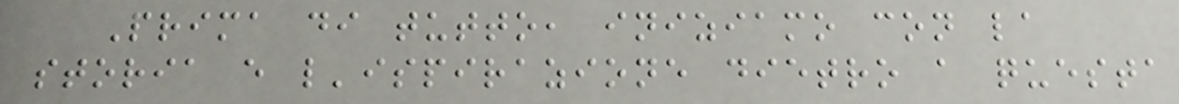Prima di tutto, iniziamo con la
storia e l'ispirazione dietro a questa
